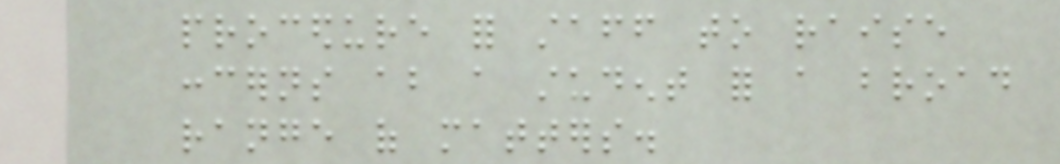procedure for staff to raise
concerns about a student for a broad
range of matters.
